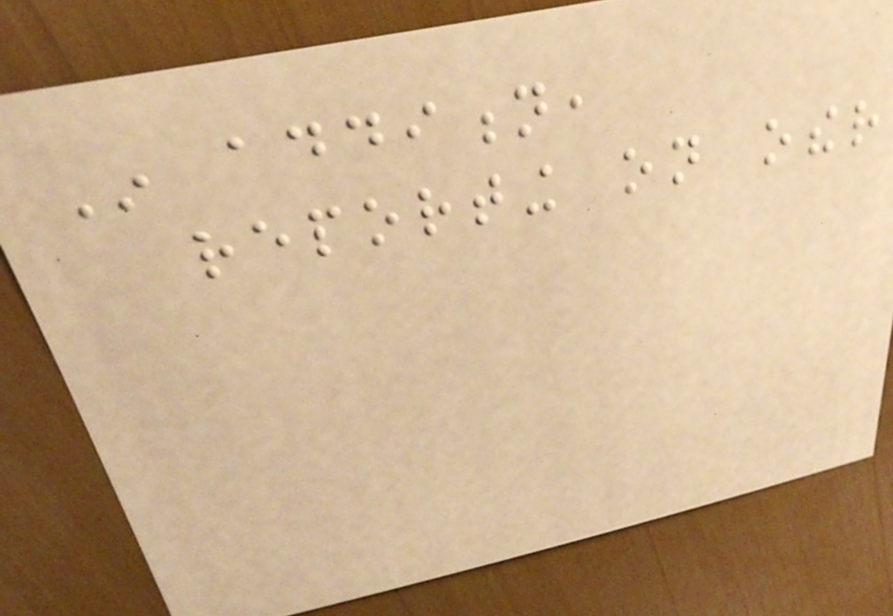In addition,
reporting on other
